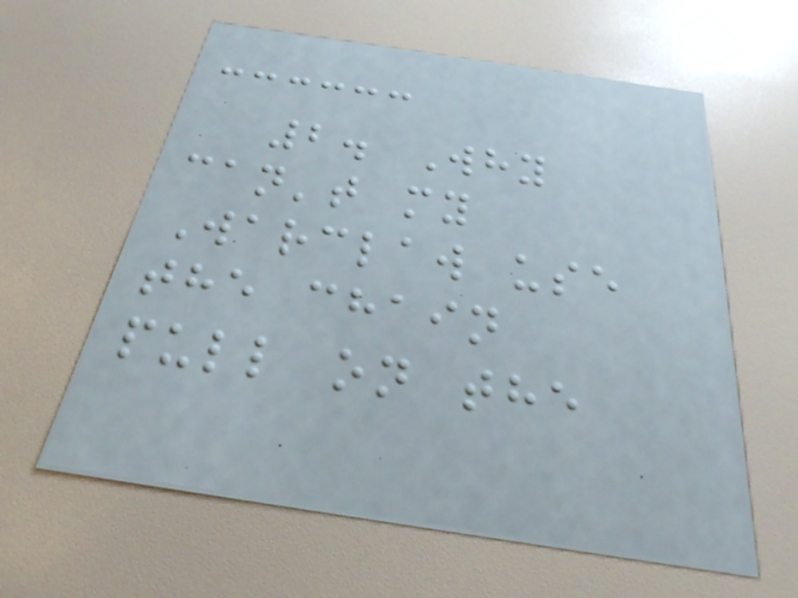2. Why
can't my
Warclaw use
the chain
pull on the
